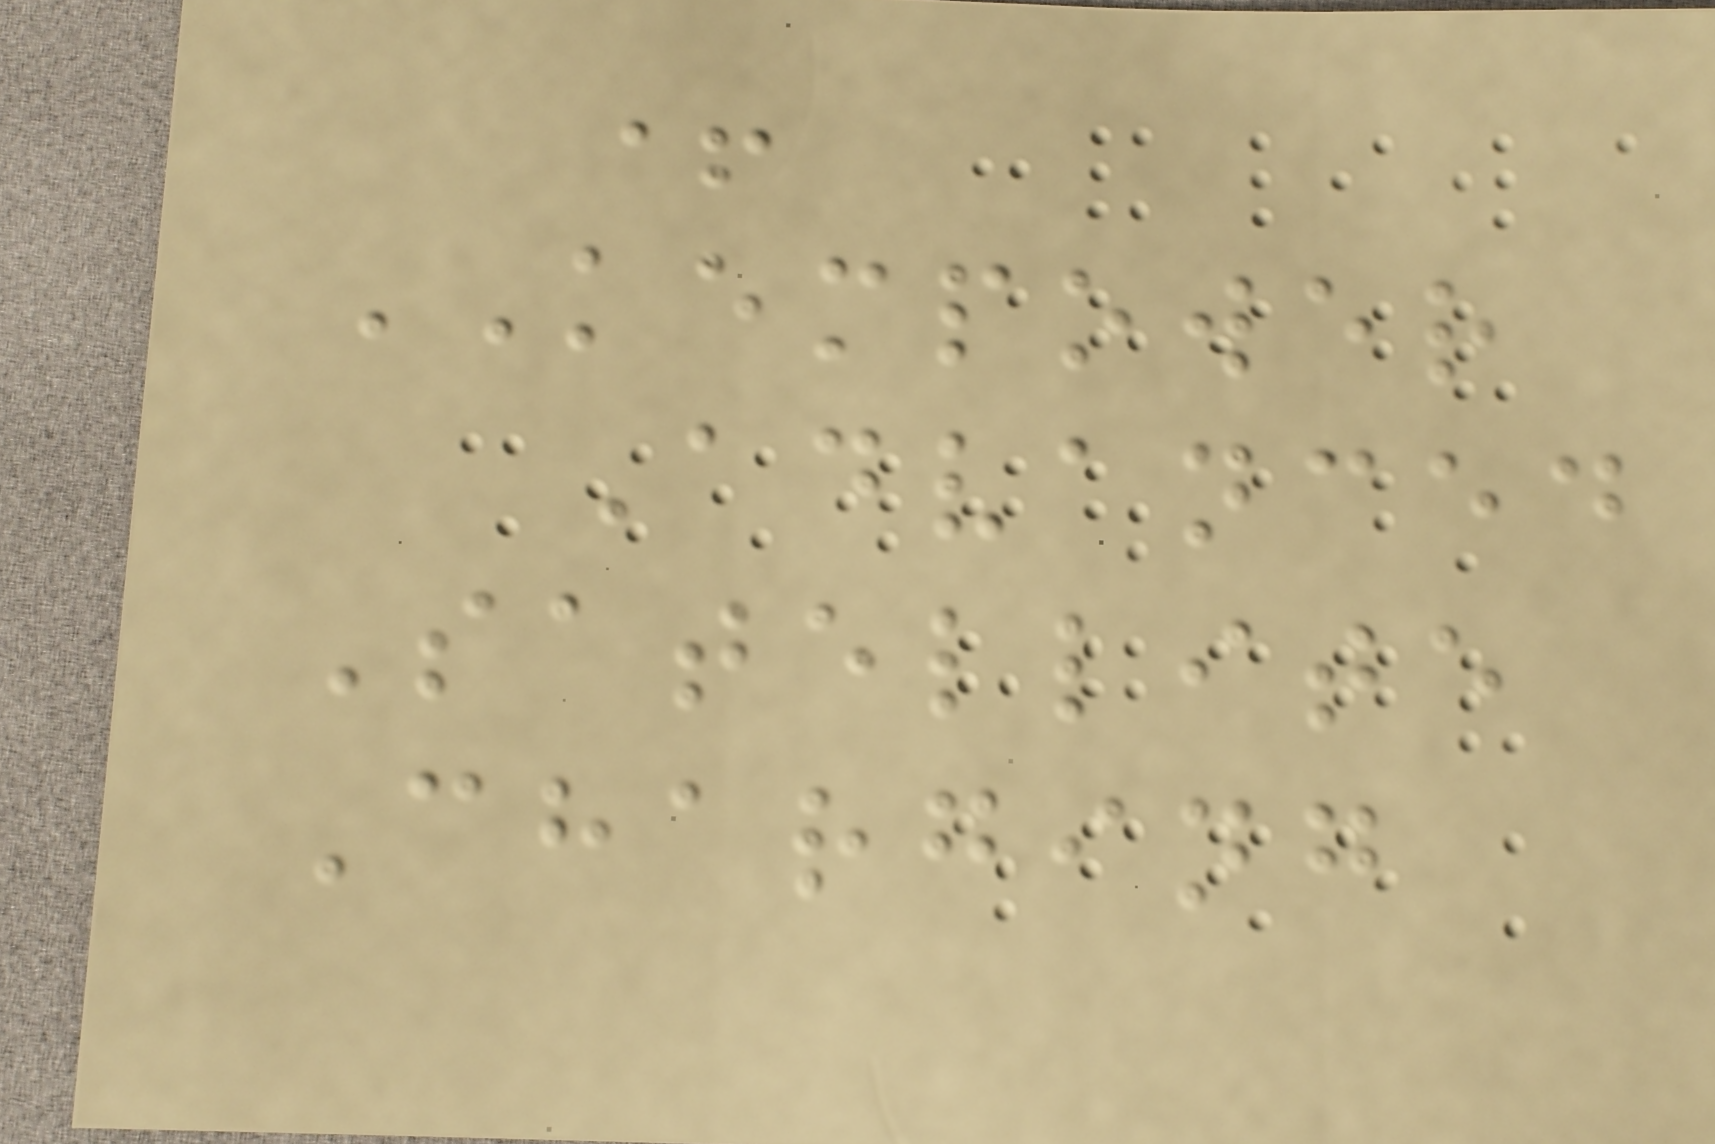+
KEMPOWER
Advanced
Satellite
Charging
